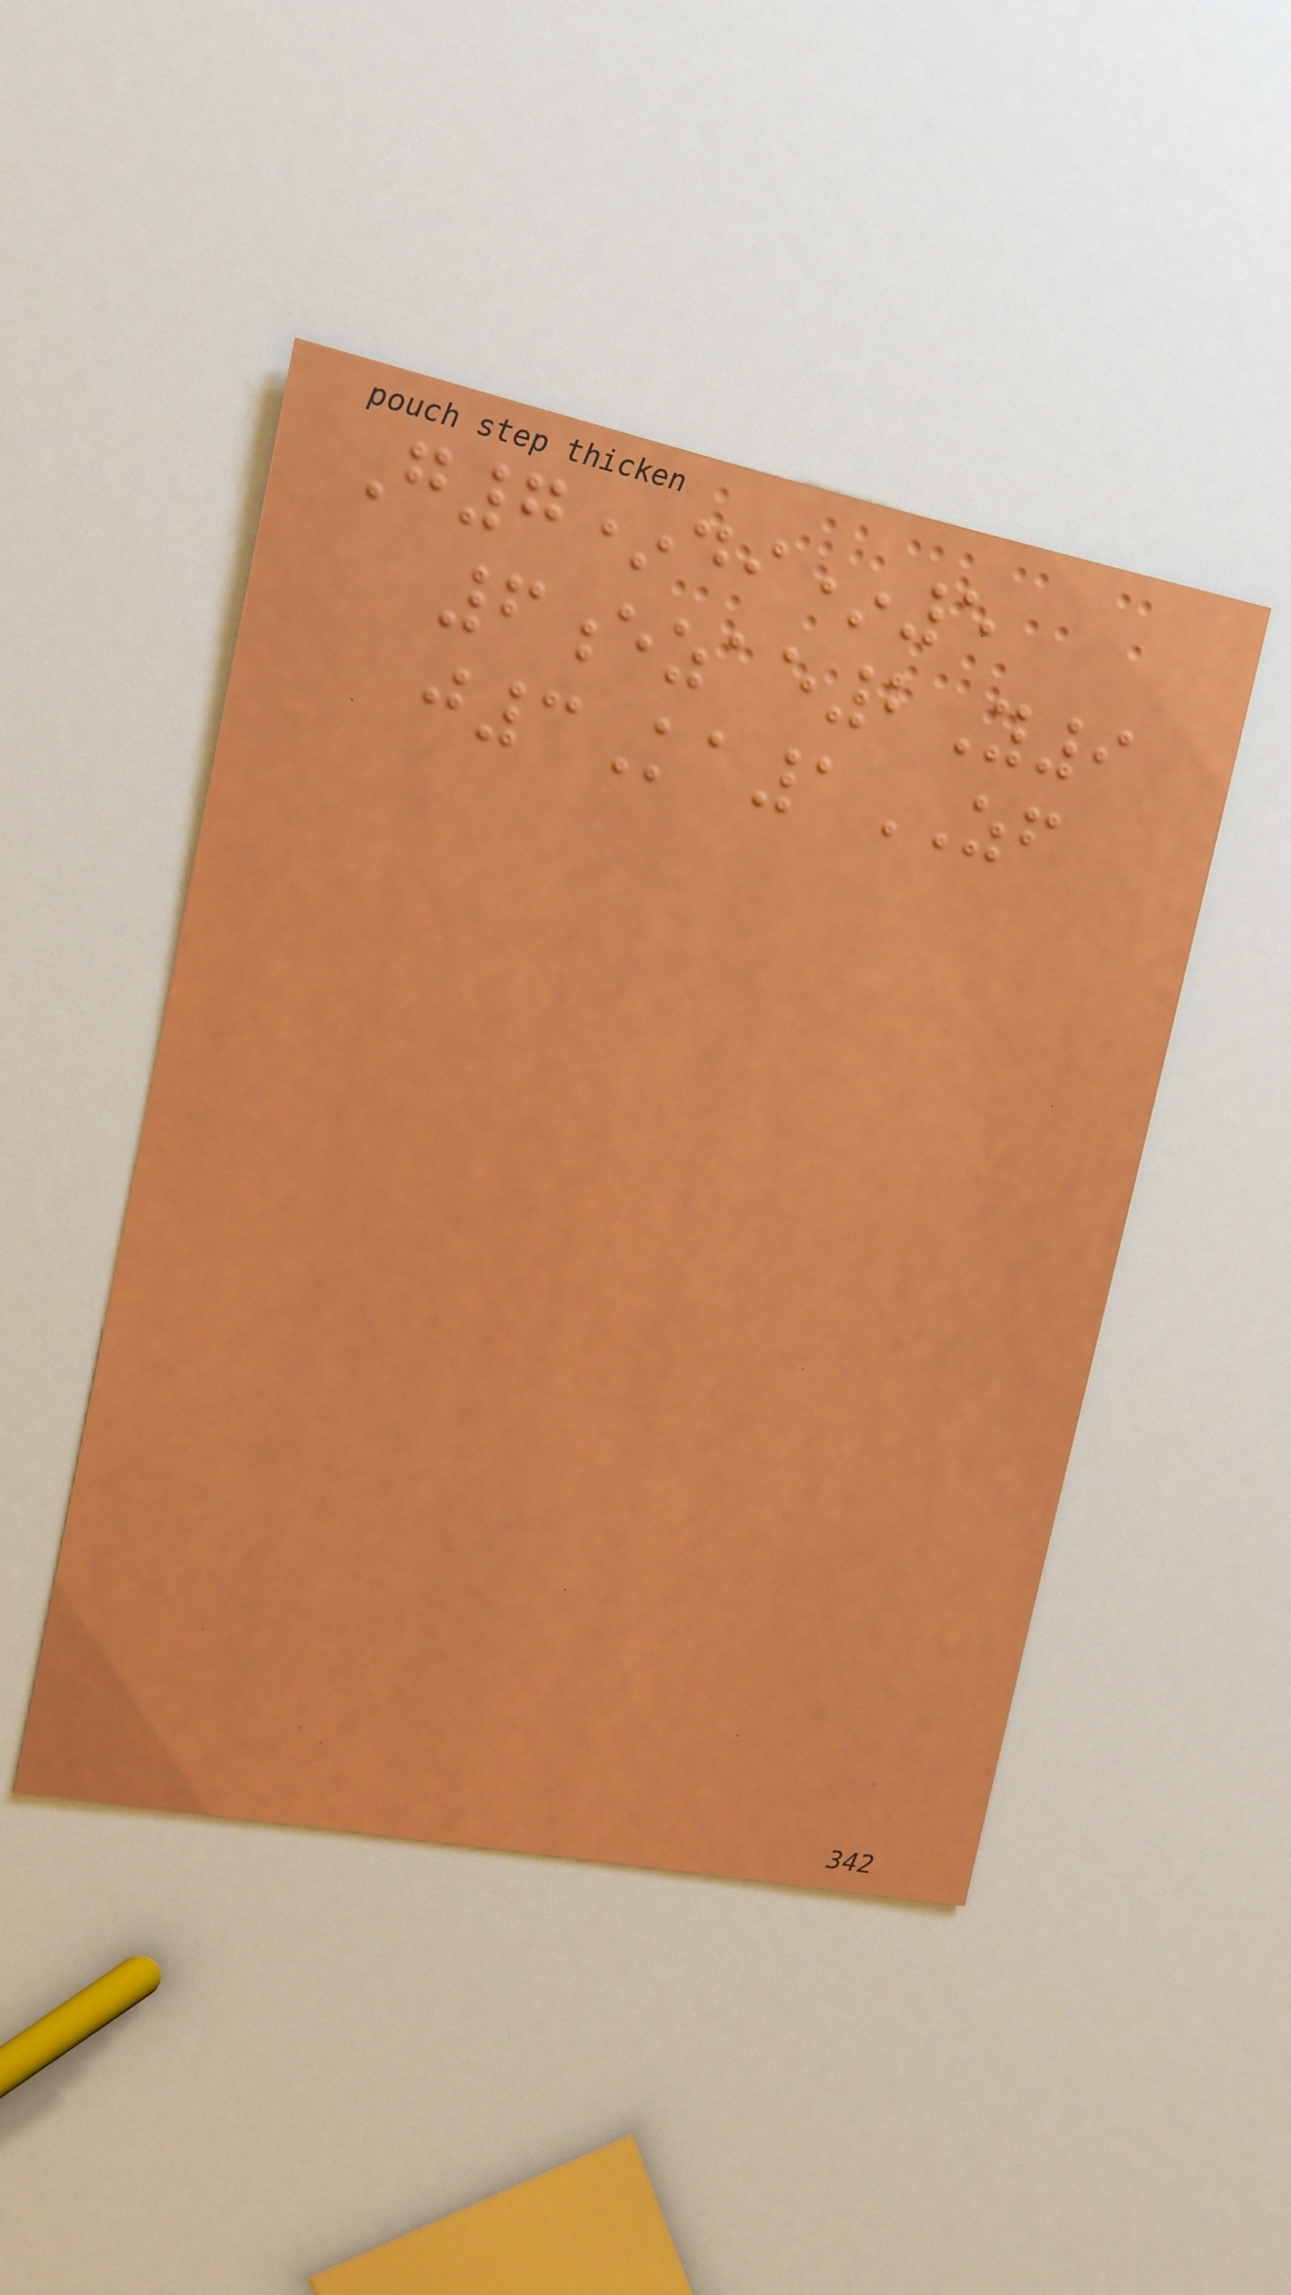G7*di*5
6ezae2Y9
j3Ka1ZF
